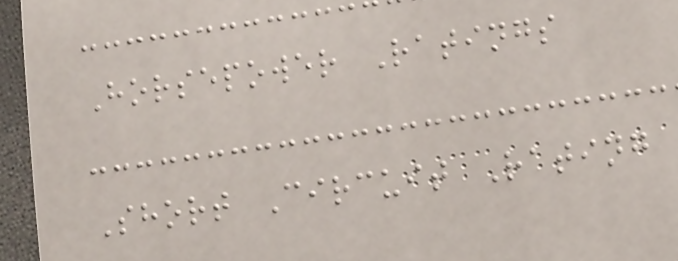Horsepower Ratings
Short Circuit Rating
